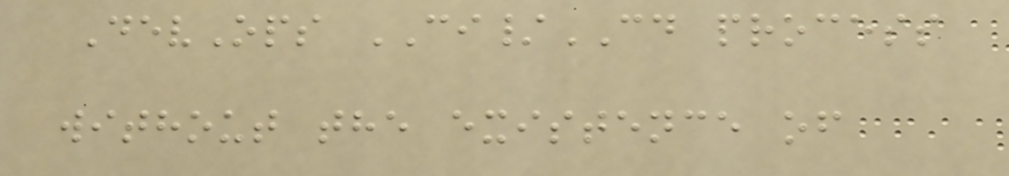DevOps CI/CD process
without the existence of
